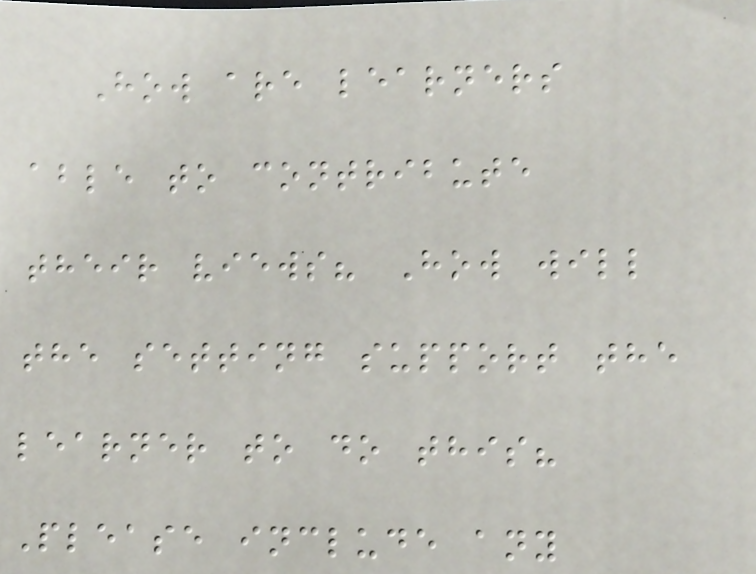How are learners
able to contribute
their views? How will
the setting support the
learner to do this?
Please include any
